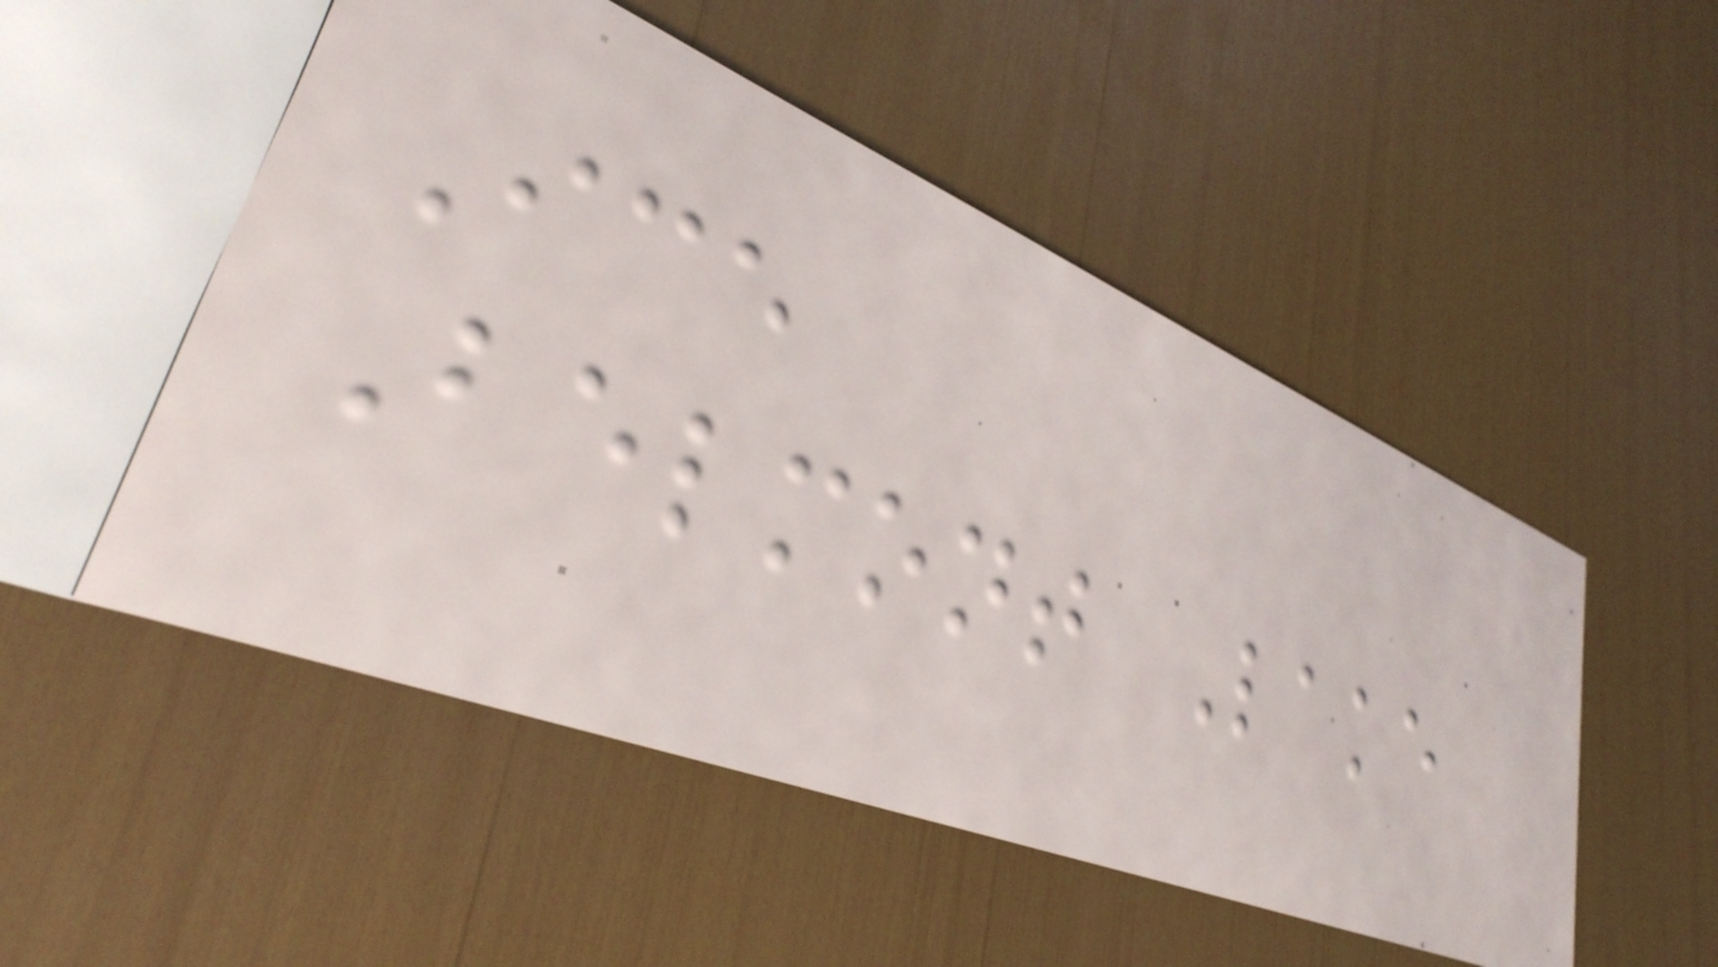Ice
Belmont Lake
